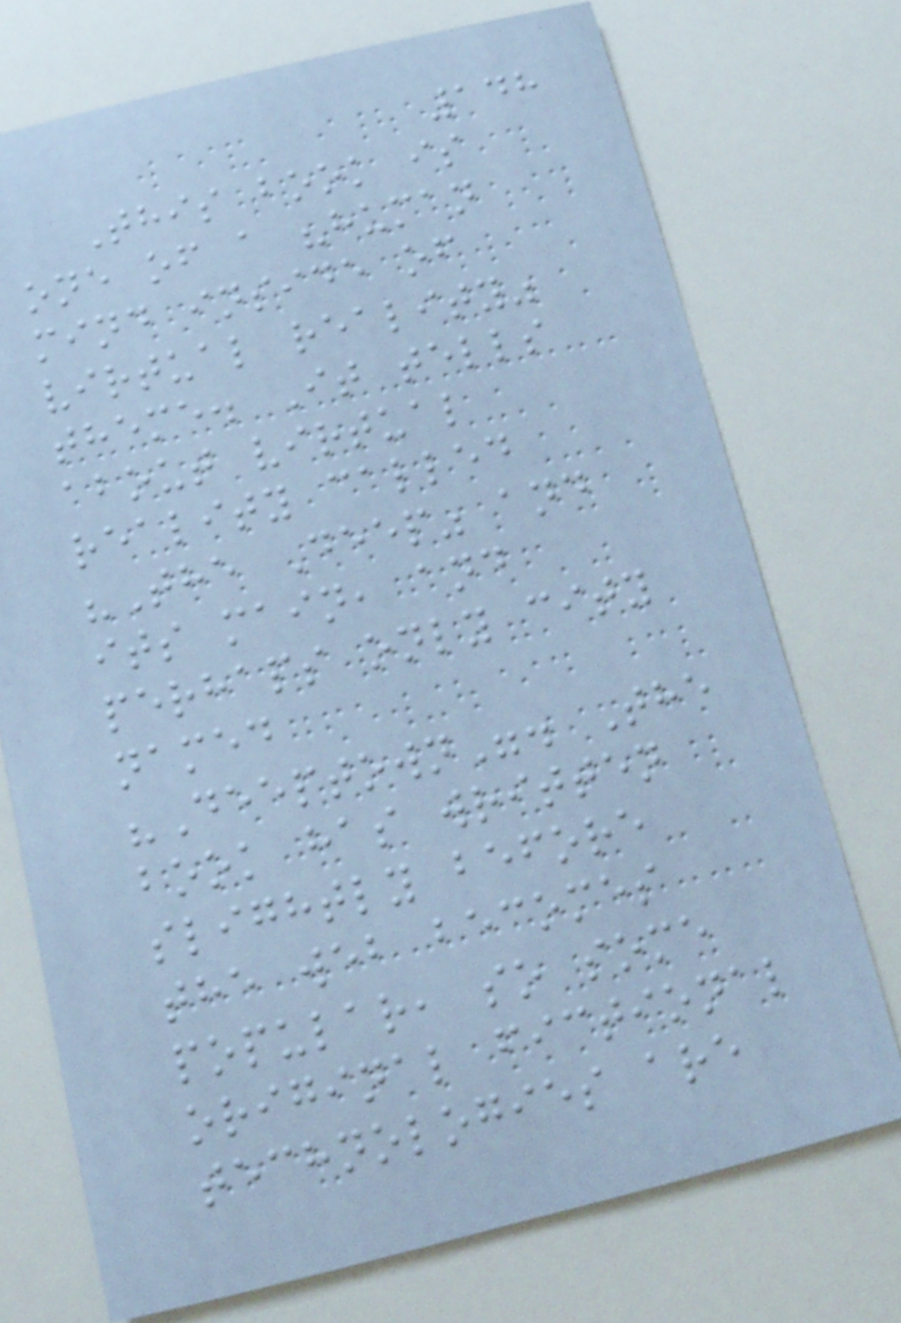148
This book is
one of a "human
mind inside of
virtual reality"
theme. It tells
about virtual
reality called
"The Deep" and
its main, and
perhaps only city
named
"Deeptown". The
book has written
slightly before
the web becomes
popular, so some
original fictional
technologies are
